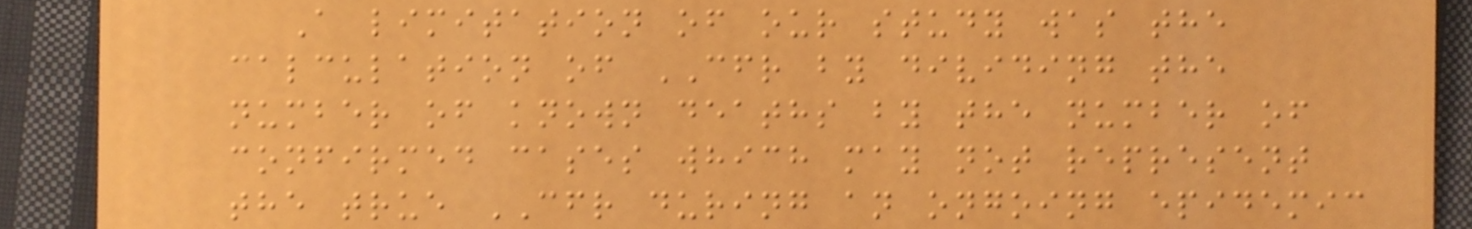A limitation of our study was the
calculation of CFR by dividing the
number of known deaths by the number of
confirmed cases which may not represent
the true CFR during an ongoing epidemic
